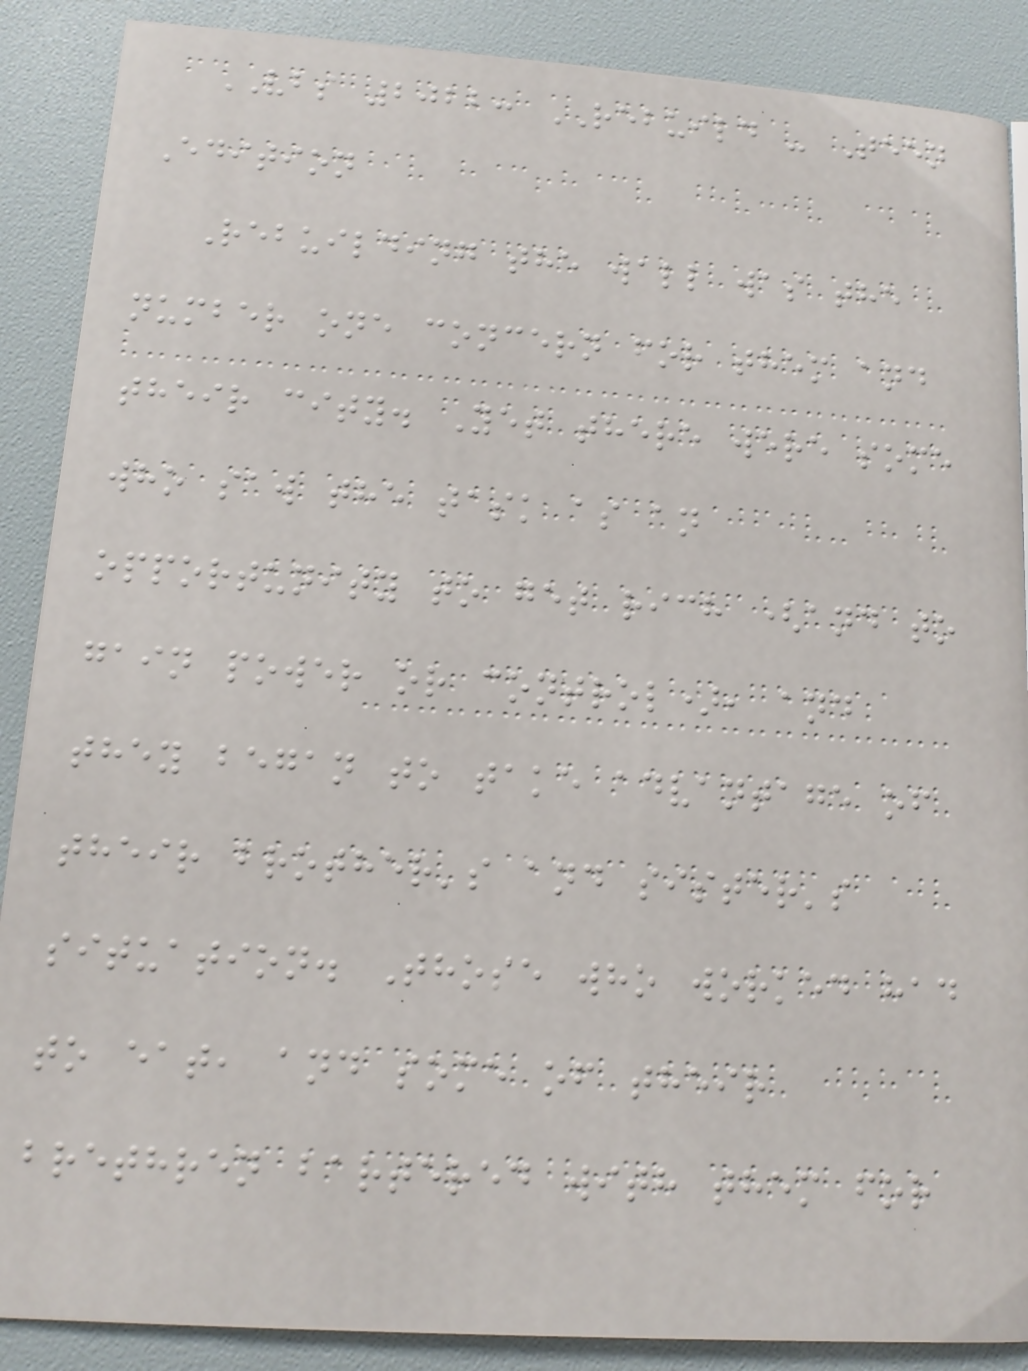VBS 2022: REBUILD - Teen
Edition
Rebuilding the wall was the
number one concern for them and
their city. Yet there were some
who saw the task as an
opportunity to get rich (and to
gain power or control), and
they began to take advantage of
their brother's and sister's
situation. Those who worked had
to eat, and some of their
brethren bartered with them for
